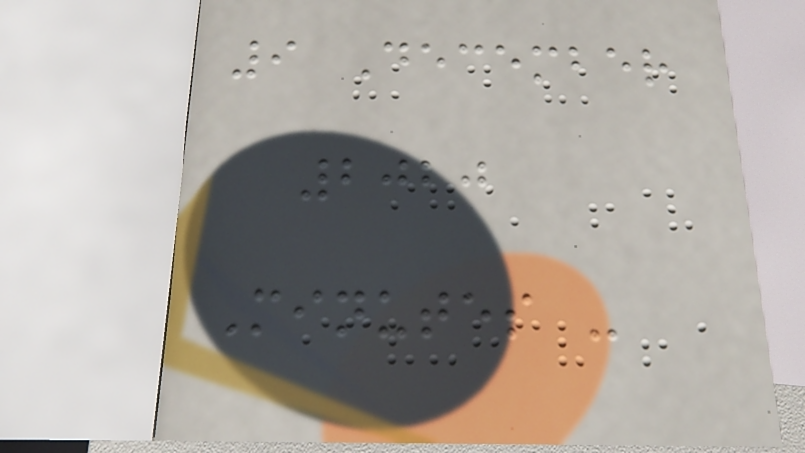9 December
2020
Minutes -
